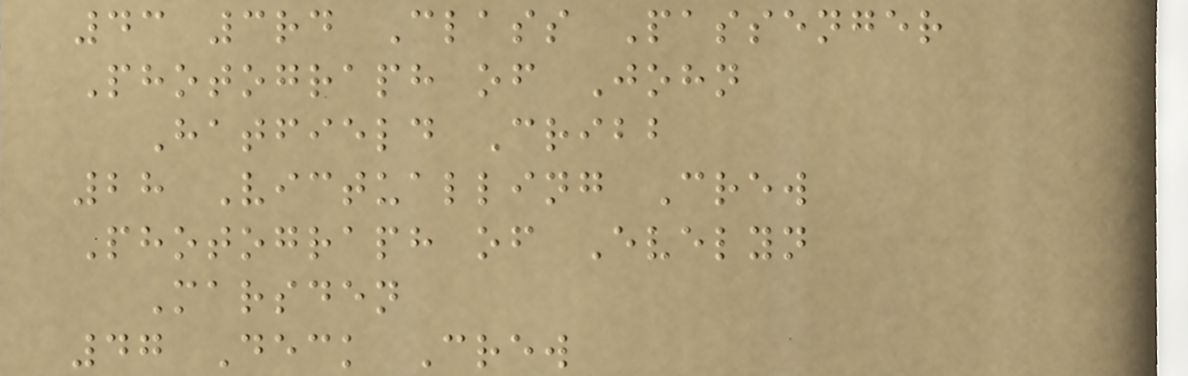43 3rd Class Passenger
Photograph of John
Hatfield Cribb
28 Victualling Crew
Photograph of Evelyn
Marsden
47 Deck Crew
